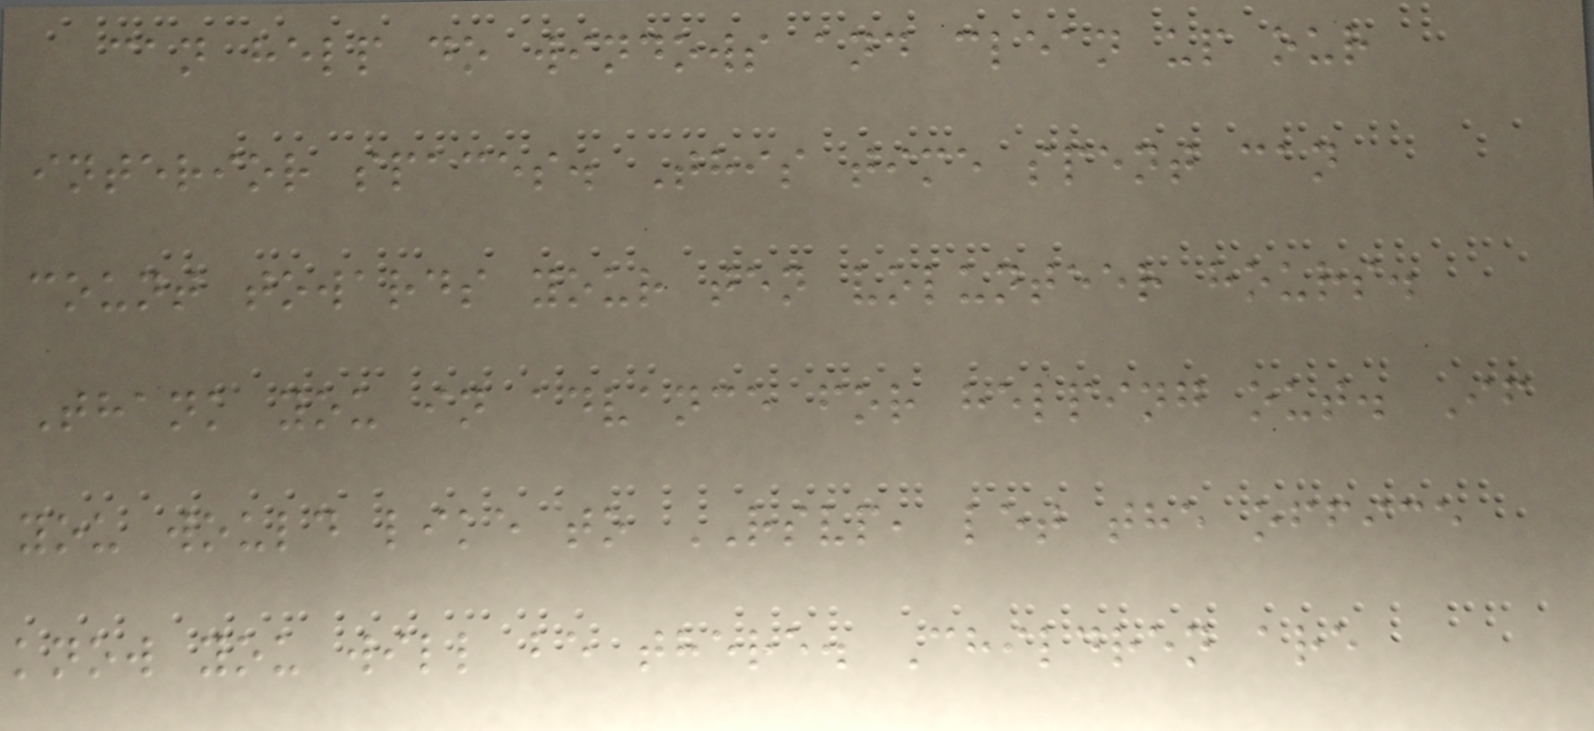can help do windows and clean up our
interior spaces. This time spent can
count towards your ten volunteer hours.
Thank you in advance for helping out. If
you would like to RSVP, let the office
know you will be there. Children are
